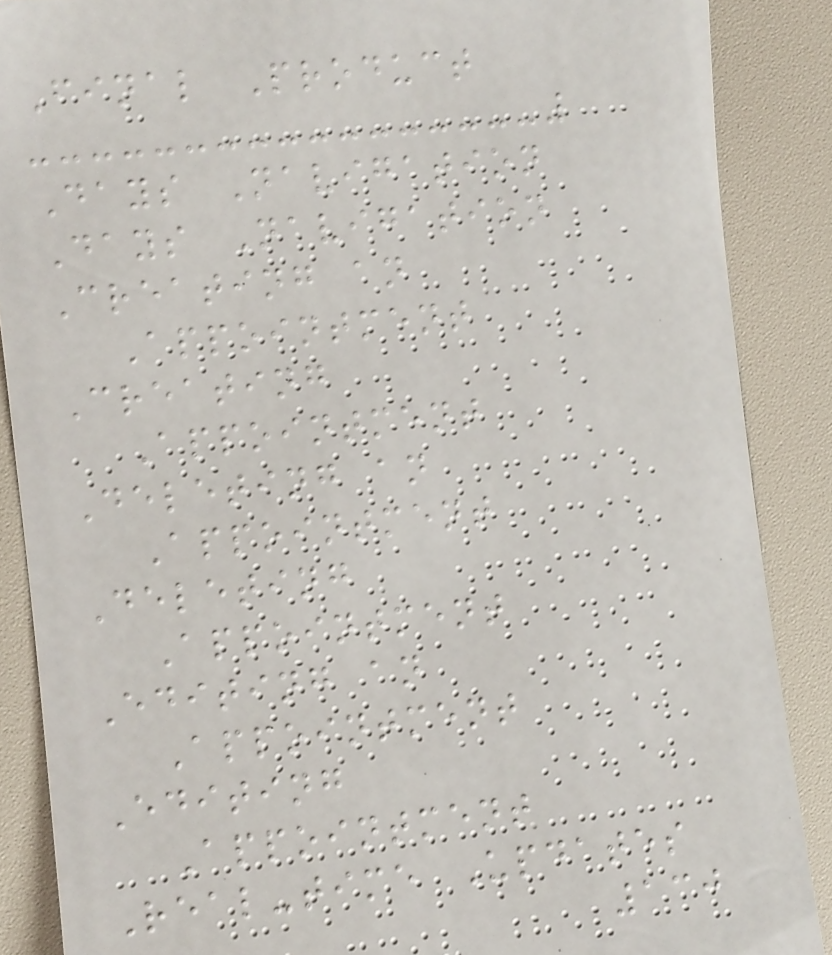Final Product
Days Navigation
Days Navigation
Creating an
Appointment
Creating
Appointment
Deleting an
Appointment
Deleting
Appointment
Editing an
Appointment
Editing
Appointment
Real-time Updates
130
